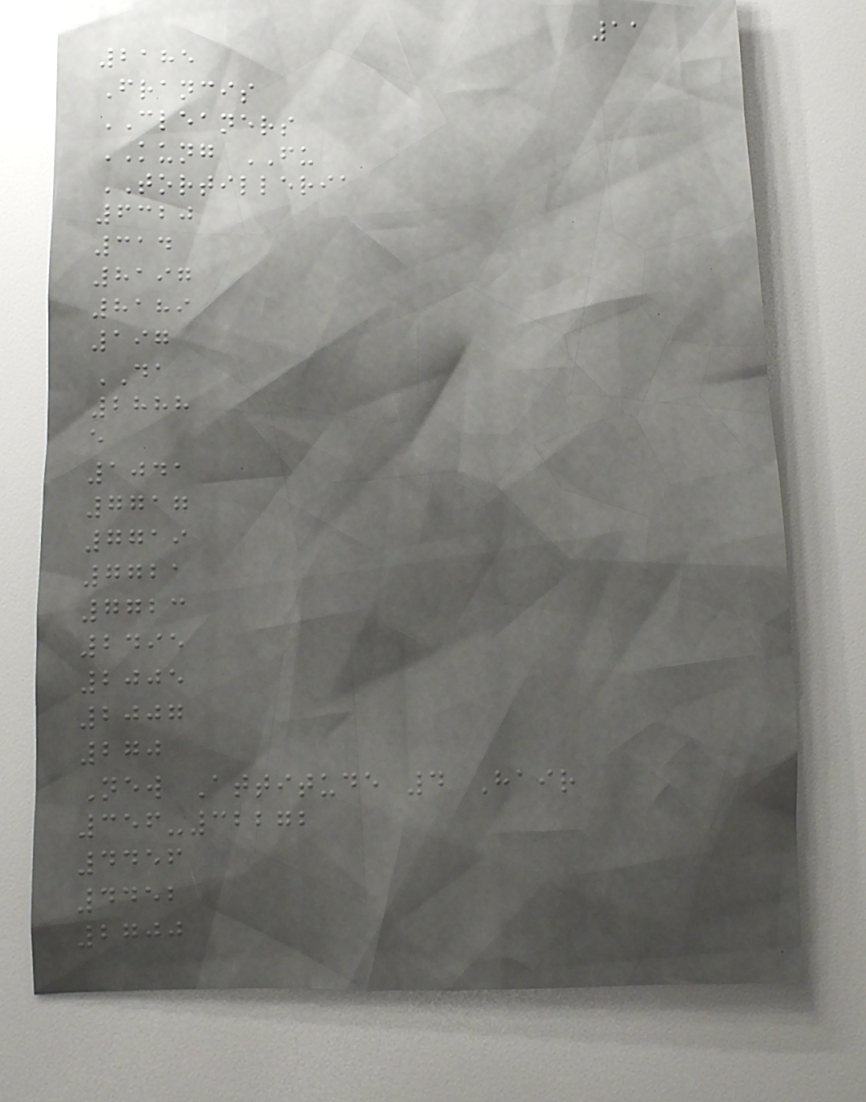11
2185
Francis
CLEANERS
KUNG FU
TORTILLERIA
6320
314
8197
8189
197
DA
2888
e
1041
7717
7719
7721
7723
2495
2005
2007
270
New Attitude 4 Hair
356-32272
4456
4452
2700
